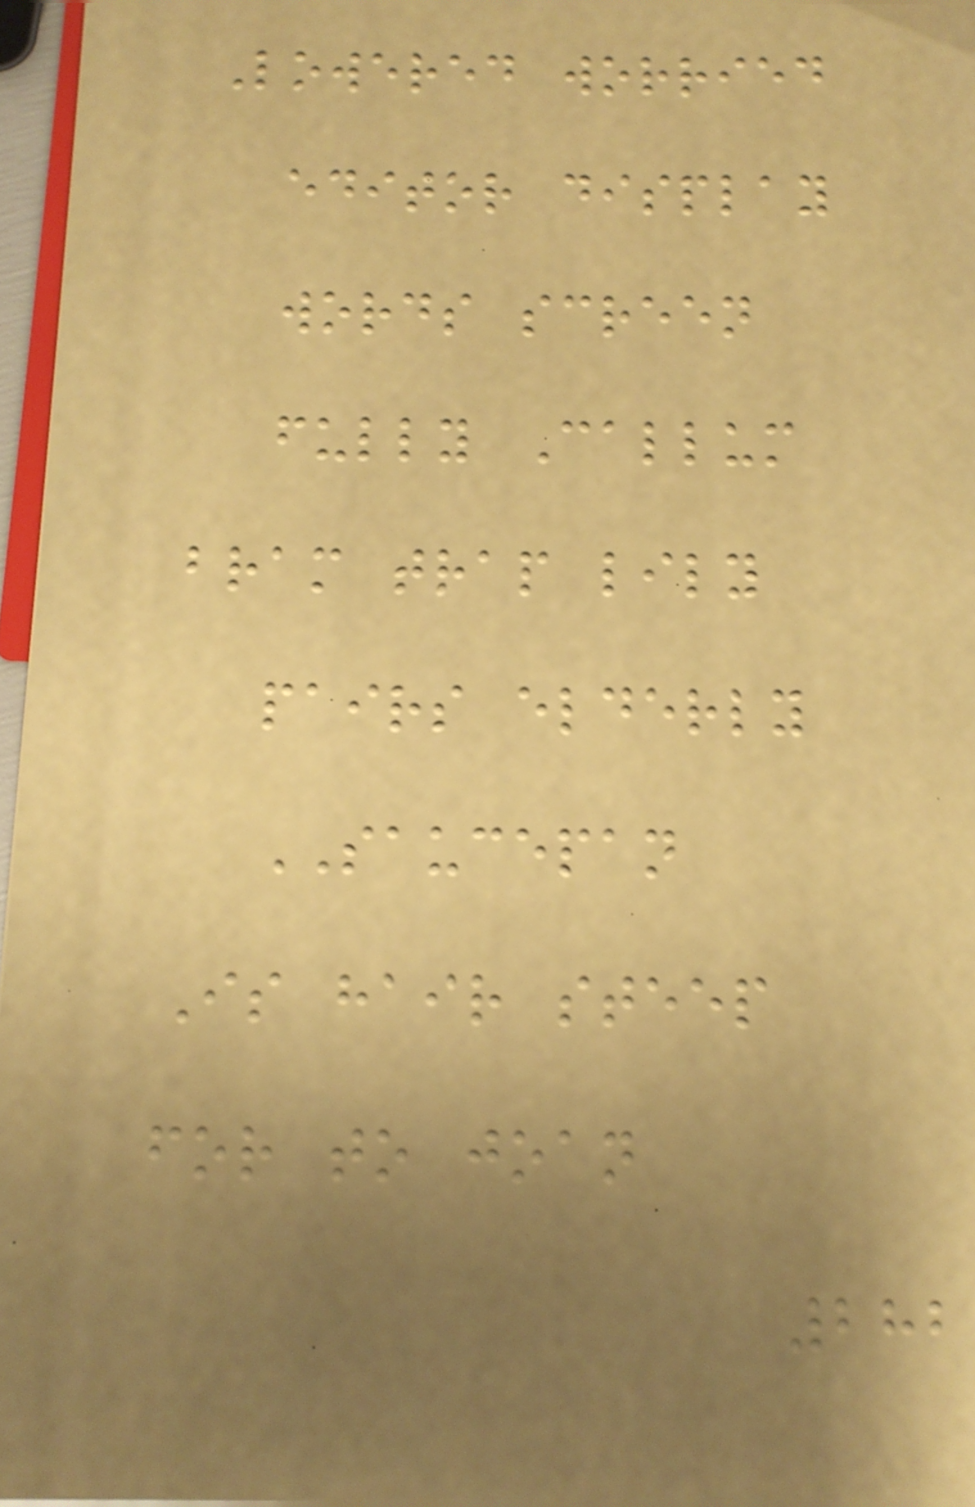Lowered worried
editor display
words screen
fully Callum
bram trap lily
pairs elderly
SAUCEPAN
Is hair steep
for to joan
282
